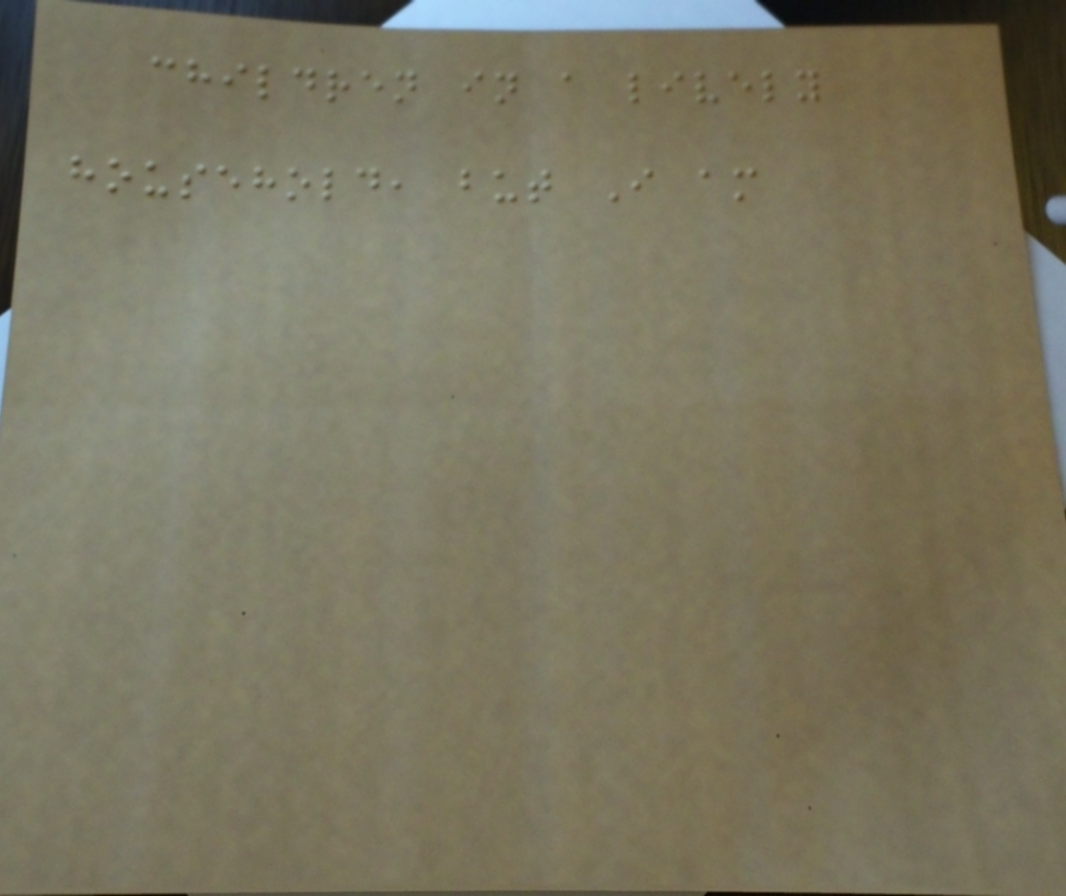children in a lively
household, but I am
